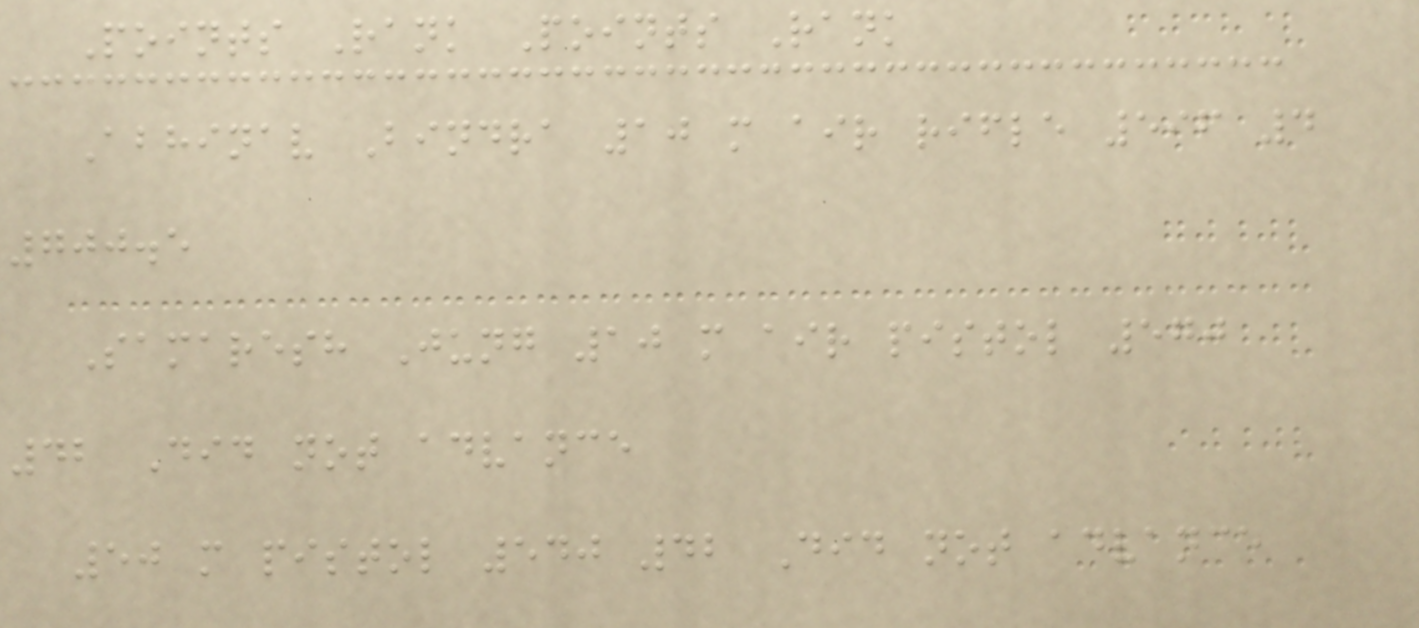Points Rank Points Rank
Abhinav Bindra 10 m air rifle 596 4
700.5
Samaresh Jung 10 m air pistol 570
42 Did not advance
50 m pistol 540 42 Did not advance
